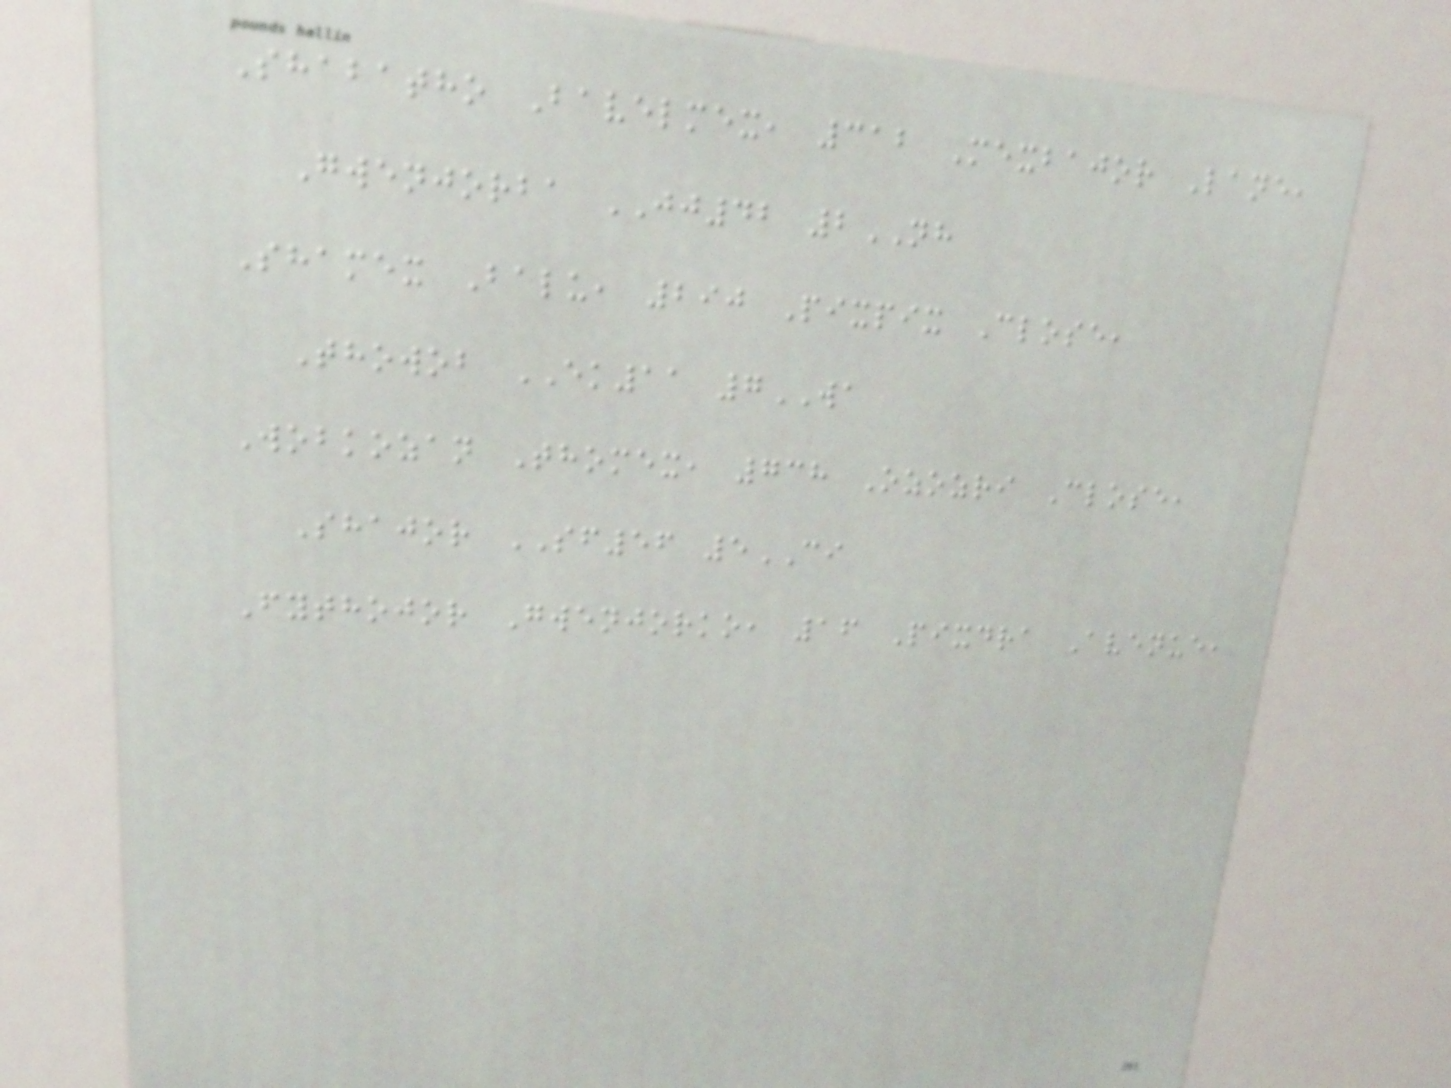Shabatho Bavelmex, 312 Mexbajor Lane,
Gwenjorba JJ42 2NH
Shamex Balu, 290 Pixpix Close,
Thowob EK11 7WA
Wobkozan Thomex, 738 Ozozri Close,
Shajor SF56 5CI
Fythojor Gwenjorko, 16 Pixdra Avenue,
